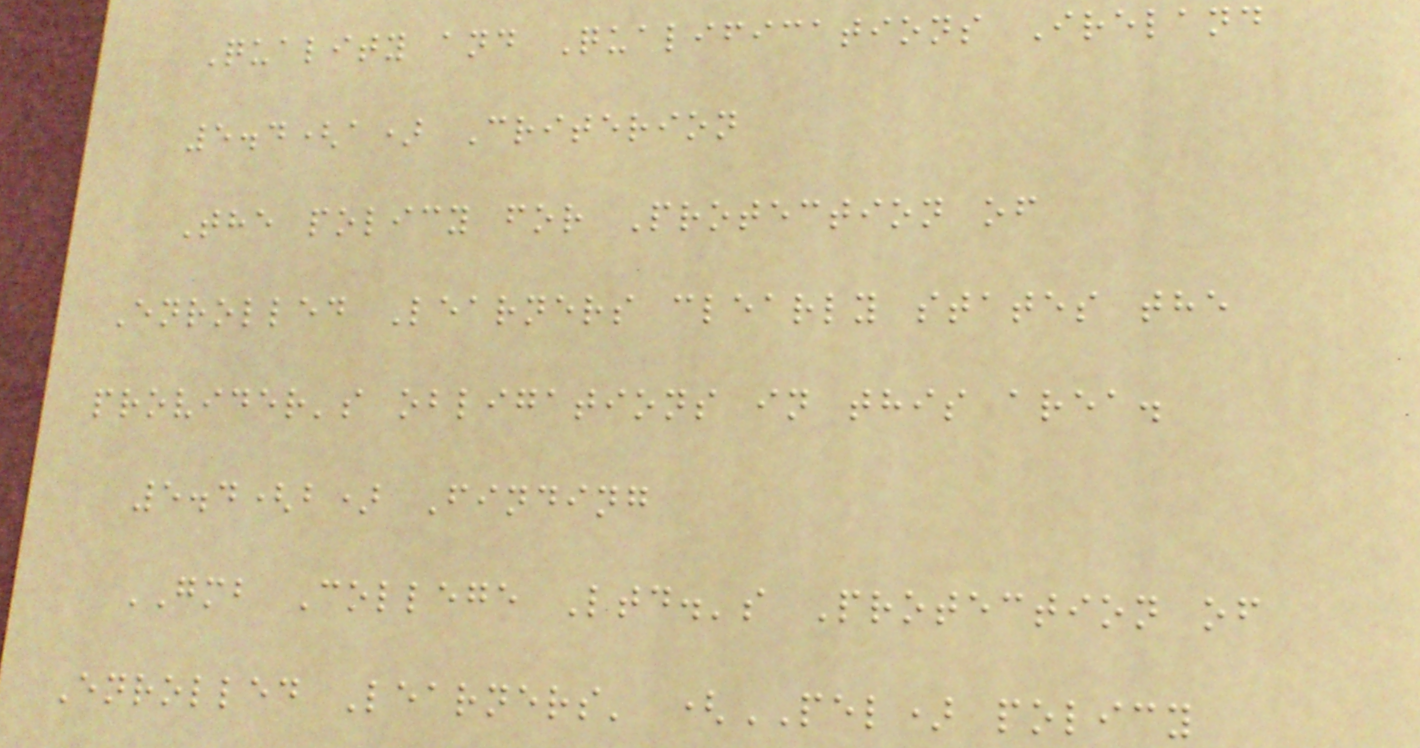Quality and Qualifications Ireland
5.4(a) Criterion
The policy for Protection of
Enrolled Learners clearly states the
provider's obligations in this area.
5.4(b) Finding
GMB College Ltd.'s Protection of
Enrolled Learners' (PEL) policy
